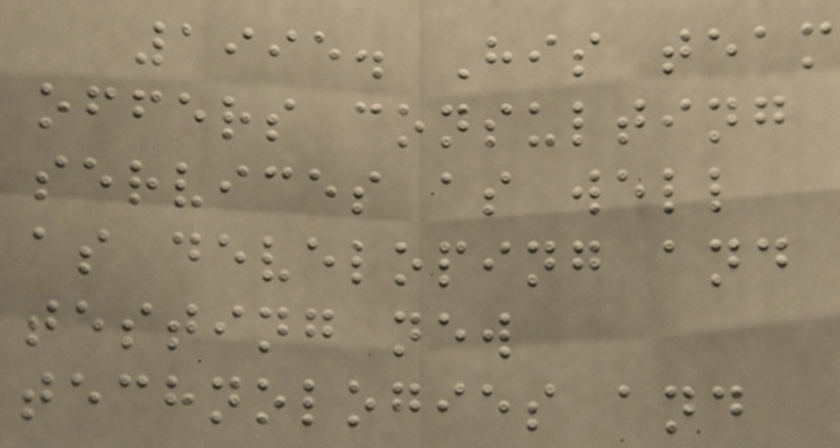1995. His team
offers consulting
services as well
as developing and
testing new
technologies and
